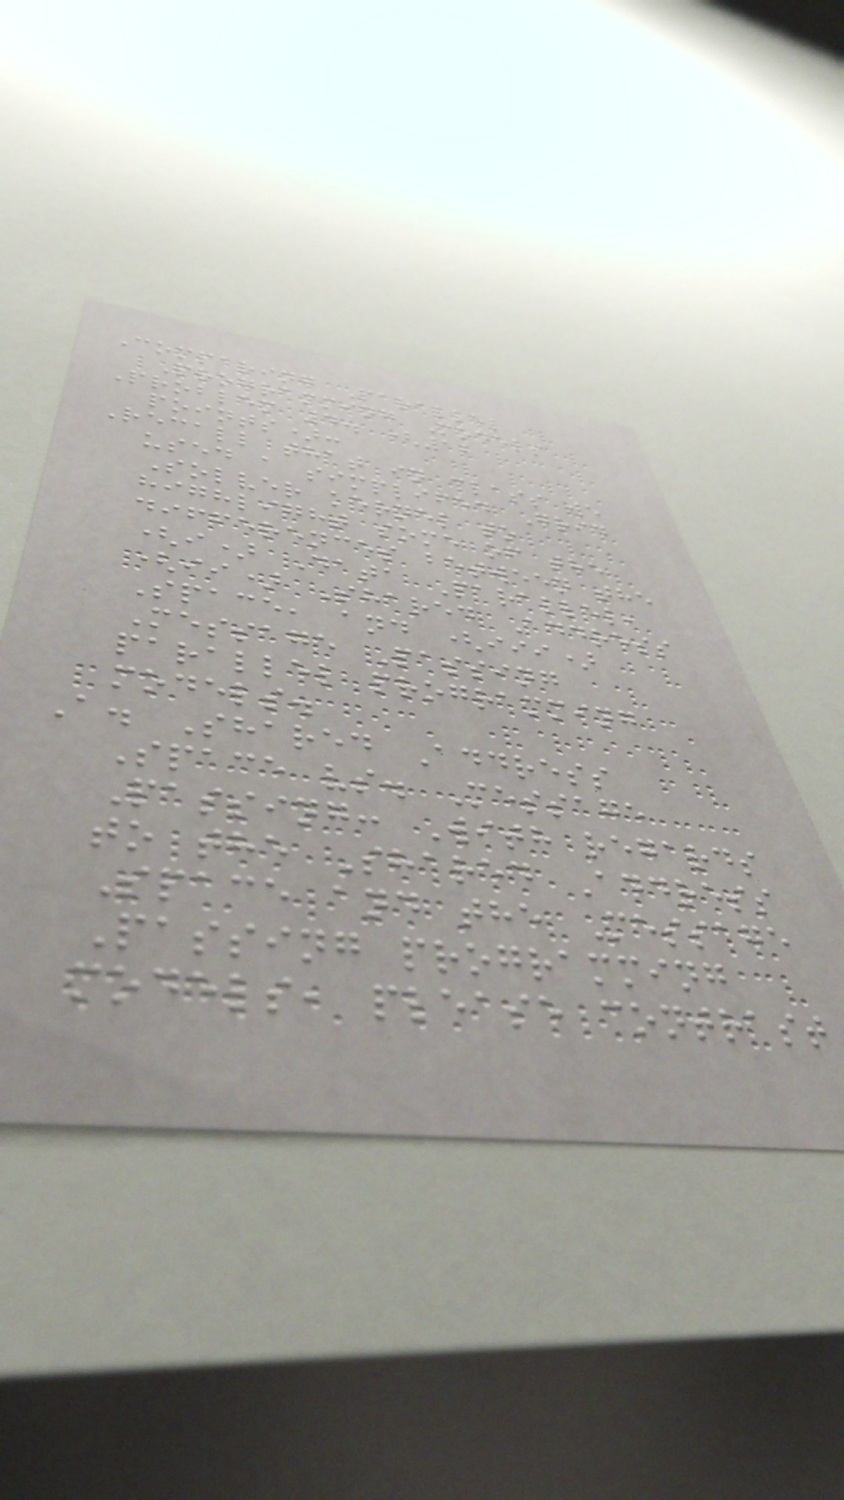Comparing Parallel
Programming Models
Problem 4. (12
points):
Recall that in class we
used a simplifed Grid
Solver kernel to
highlight some of the
differences between the
(i) Data Parallel,
(ii) Shared Address
Space, and (iii)
Message Passing
parallel programming
models.
A. Shared Address
Space vs. Message
Passing: With regards
to the Shared Address
Space and the Message
Passing programming
models, please contrast
